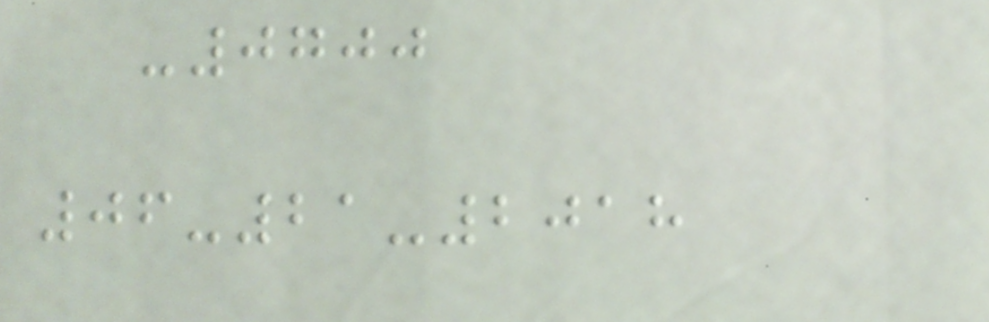-0700
06-21-2018
